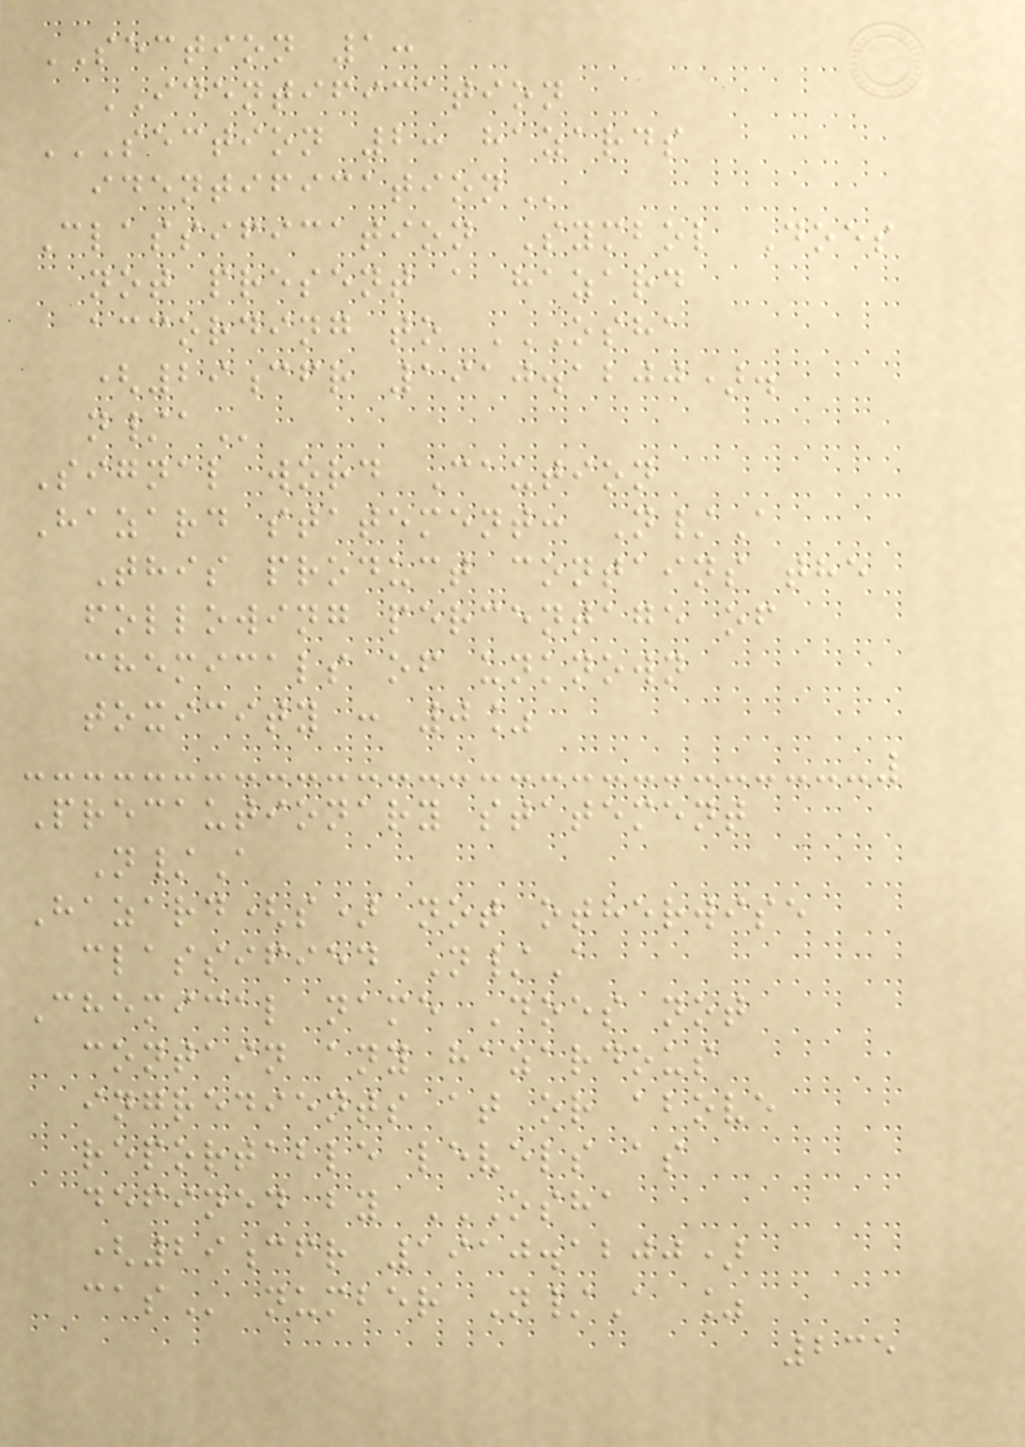SECTION 1:
IDENTIFICATION
SECTION 2: HAZARDS
IDENTIFICATION
Classification Symbol Does
not present a hazard
according to OSHA
(29CFR 1910.1200).
N/A
Signal word Caution
Hazard statement: N/A
This product contains the
following percentage of
chemicals of unknown
toxicity : 0%
Precautionary statement
N/A
Hazard(s) not otherwise
classified N/A
Chemical name Does not
contain any hazardous
ingredients at or above
reportable levels as
defined by OSHA
(29CFR 1910.1200)
CAS number N/A %
235
